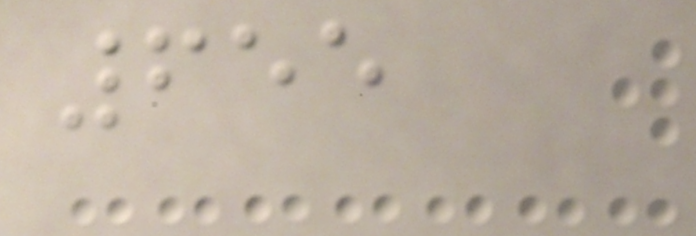655
